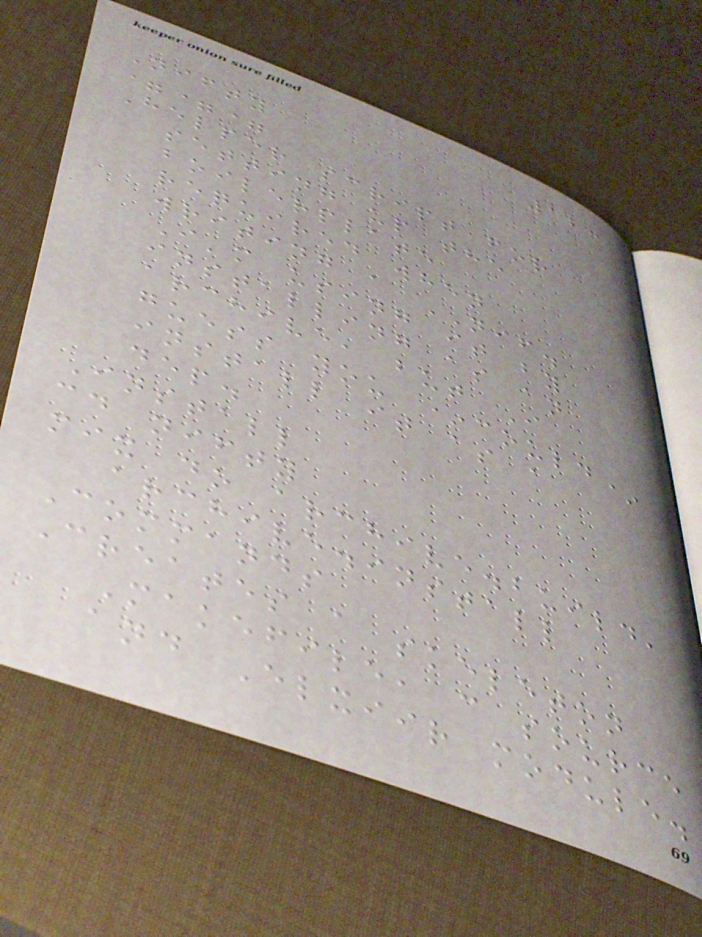123
Nifty
===
Helper script for
setting up the
boilerplate
required when
writing a NIF.
I'm using it by
installing as an
archive, but I
guess you *could*
install it as a
dep.
Install
cd nifty
mix do archive.build,
archive.install
Commands
Creates a skeleton
Makefile, c source
and Elxiir module.
